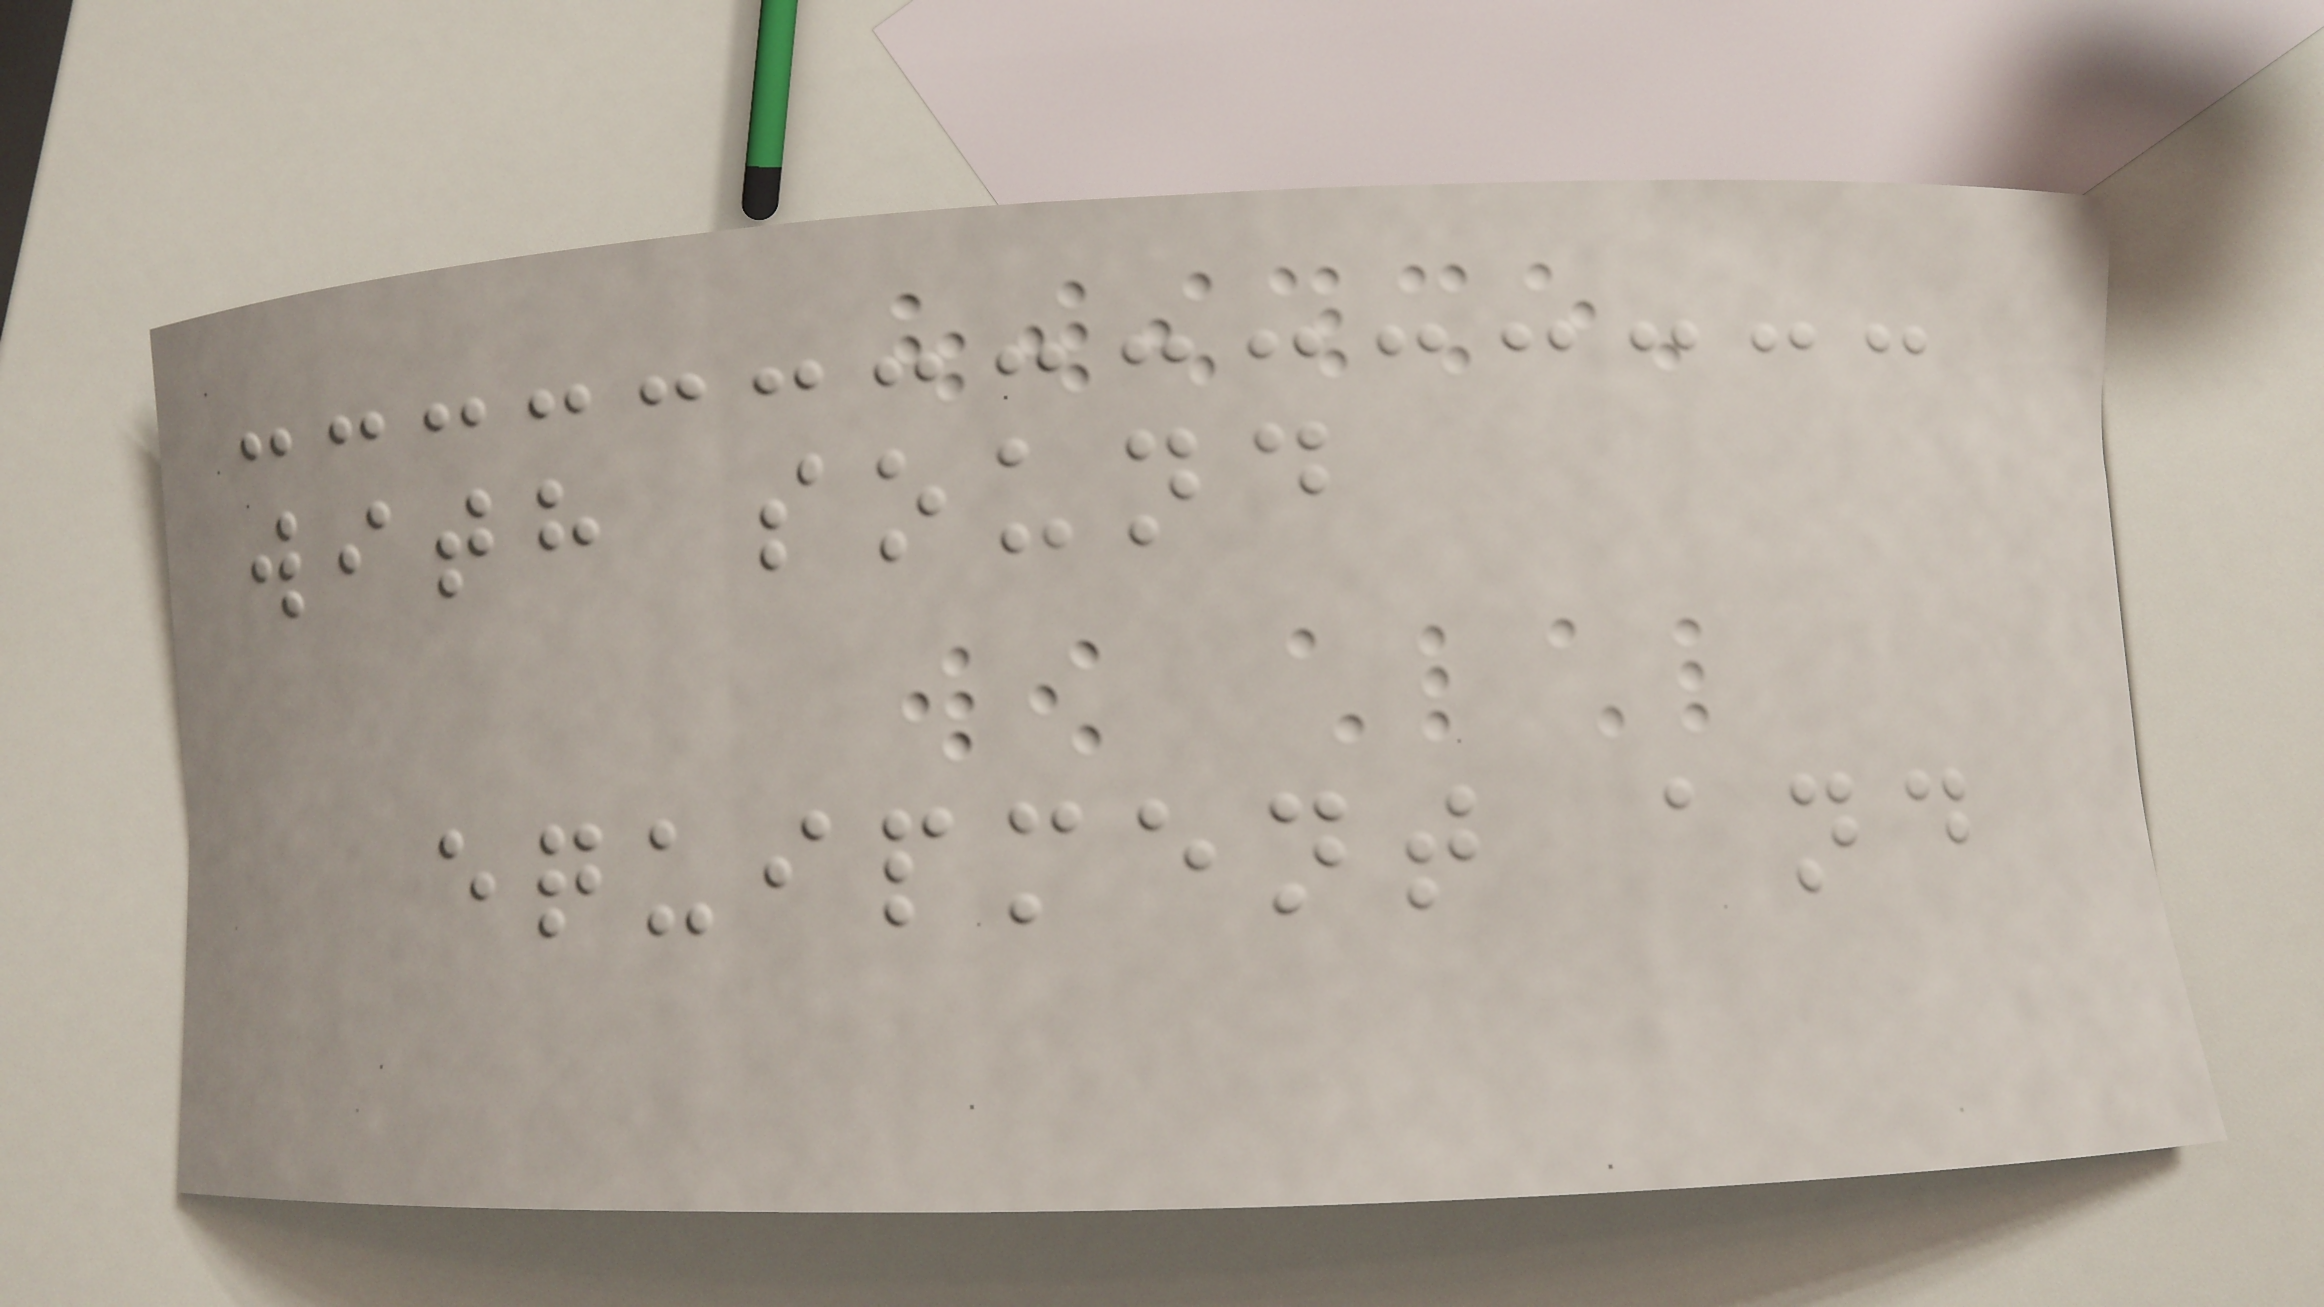with sound
equipment and
